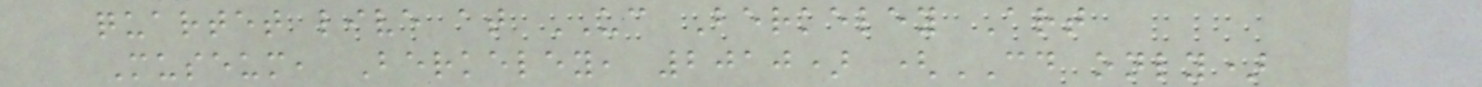quartet live at UC Berkeley Art
Museum, Berkeley, 2010) (CD only)
